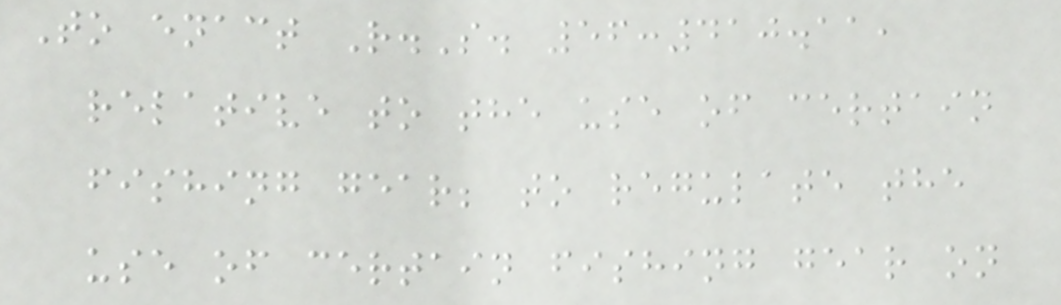To enact R.S. 56:410.11,
relative to the use of certain
fishing gear; to regulate the
use of certain fishing gear on
